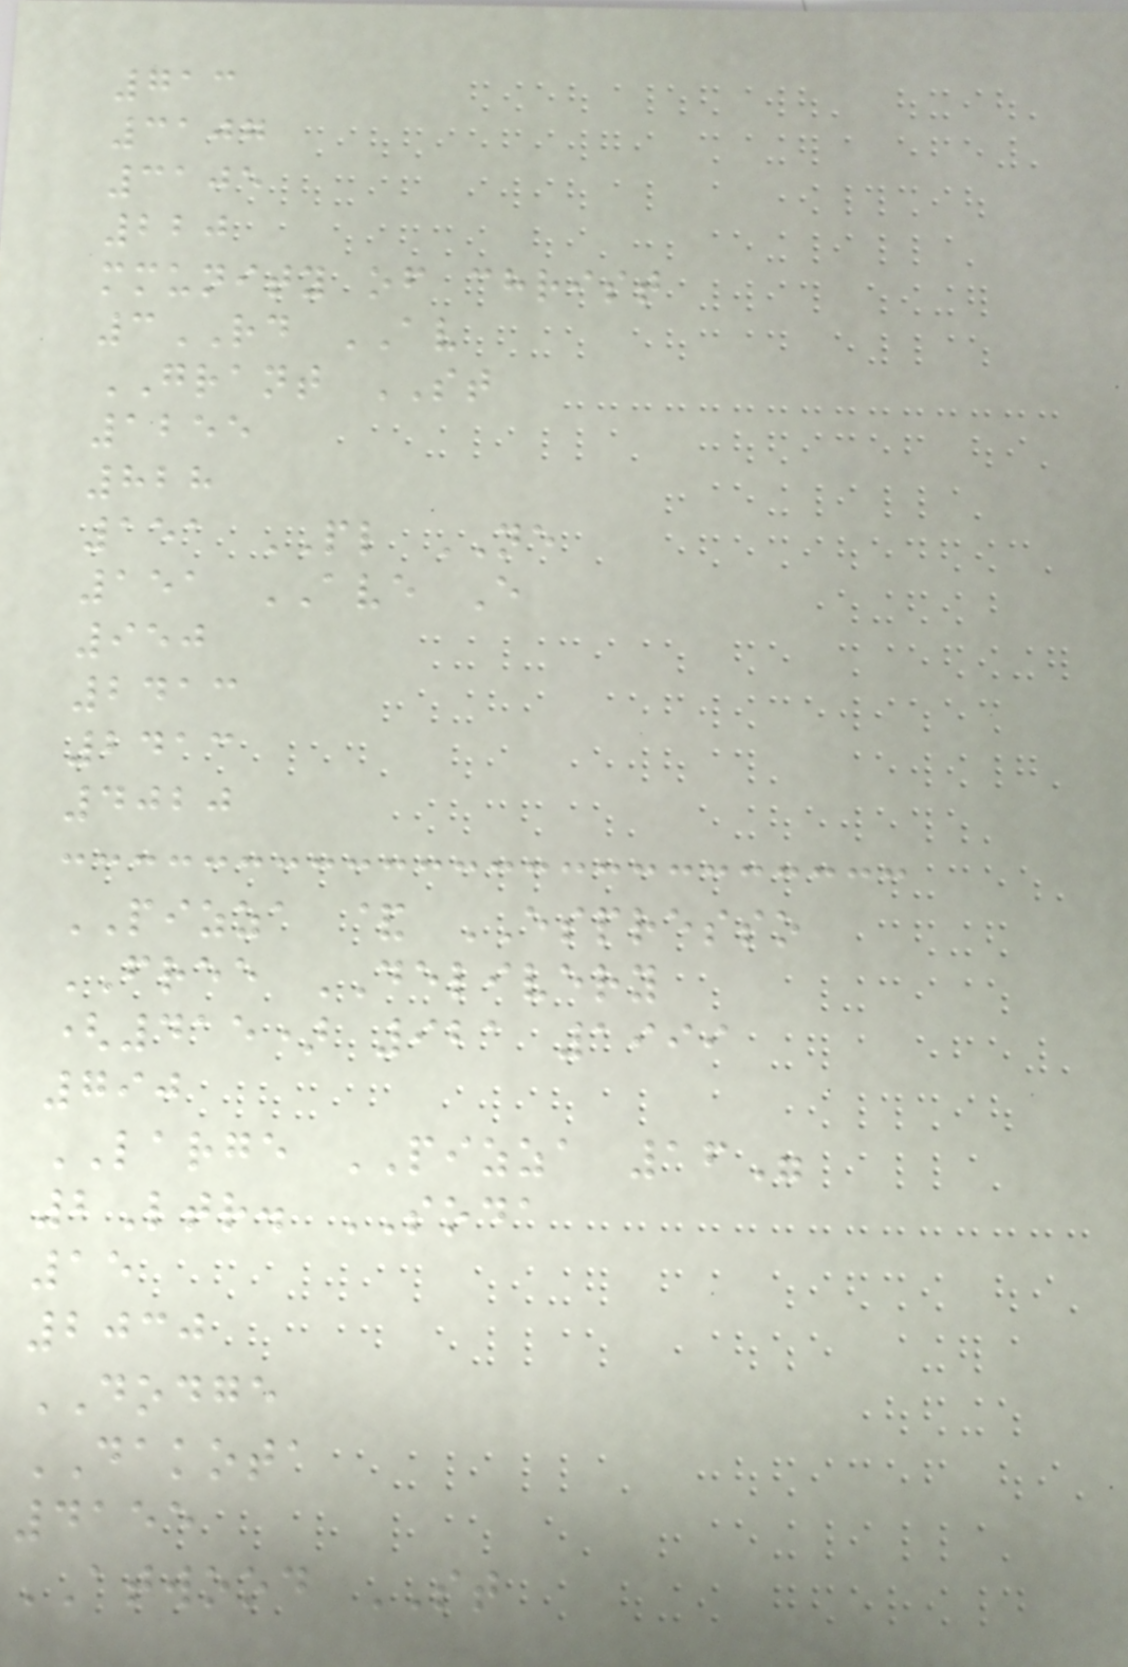713
3107
3105
220
mmunity of christ
3RD AV
GRANT ST
1255
828
151 PL NE
151 AVE E
950
2413
2413
4020
PIZZA & ESPRESSO
FREE DELIVERY
(415) 921 1999
790
LARGE PIZZA 16"
2Ltr. SODA
15
2030
DODGE
DAKOTA
4155
ATWOOD ST
